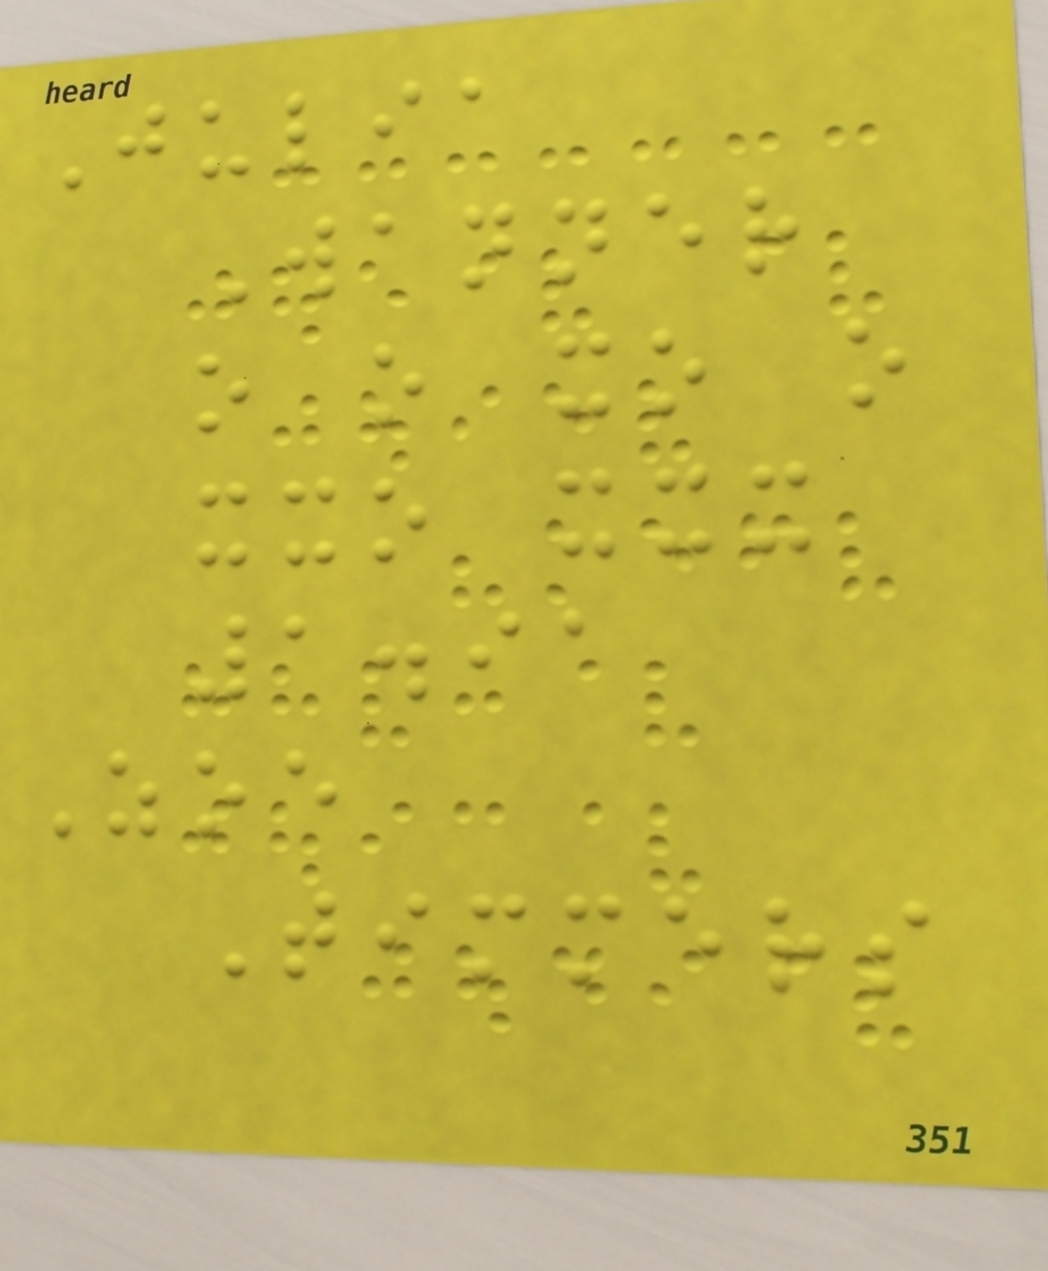Julia
Wanner
o o xo o
xxo xxx
1.91
Zoe
Timmers
